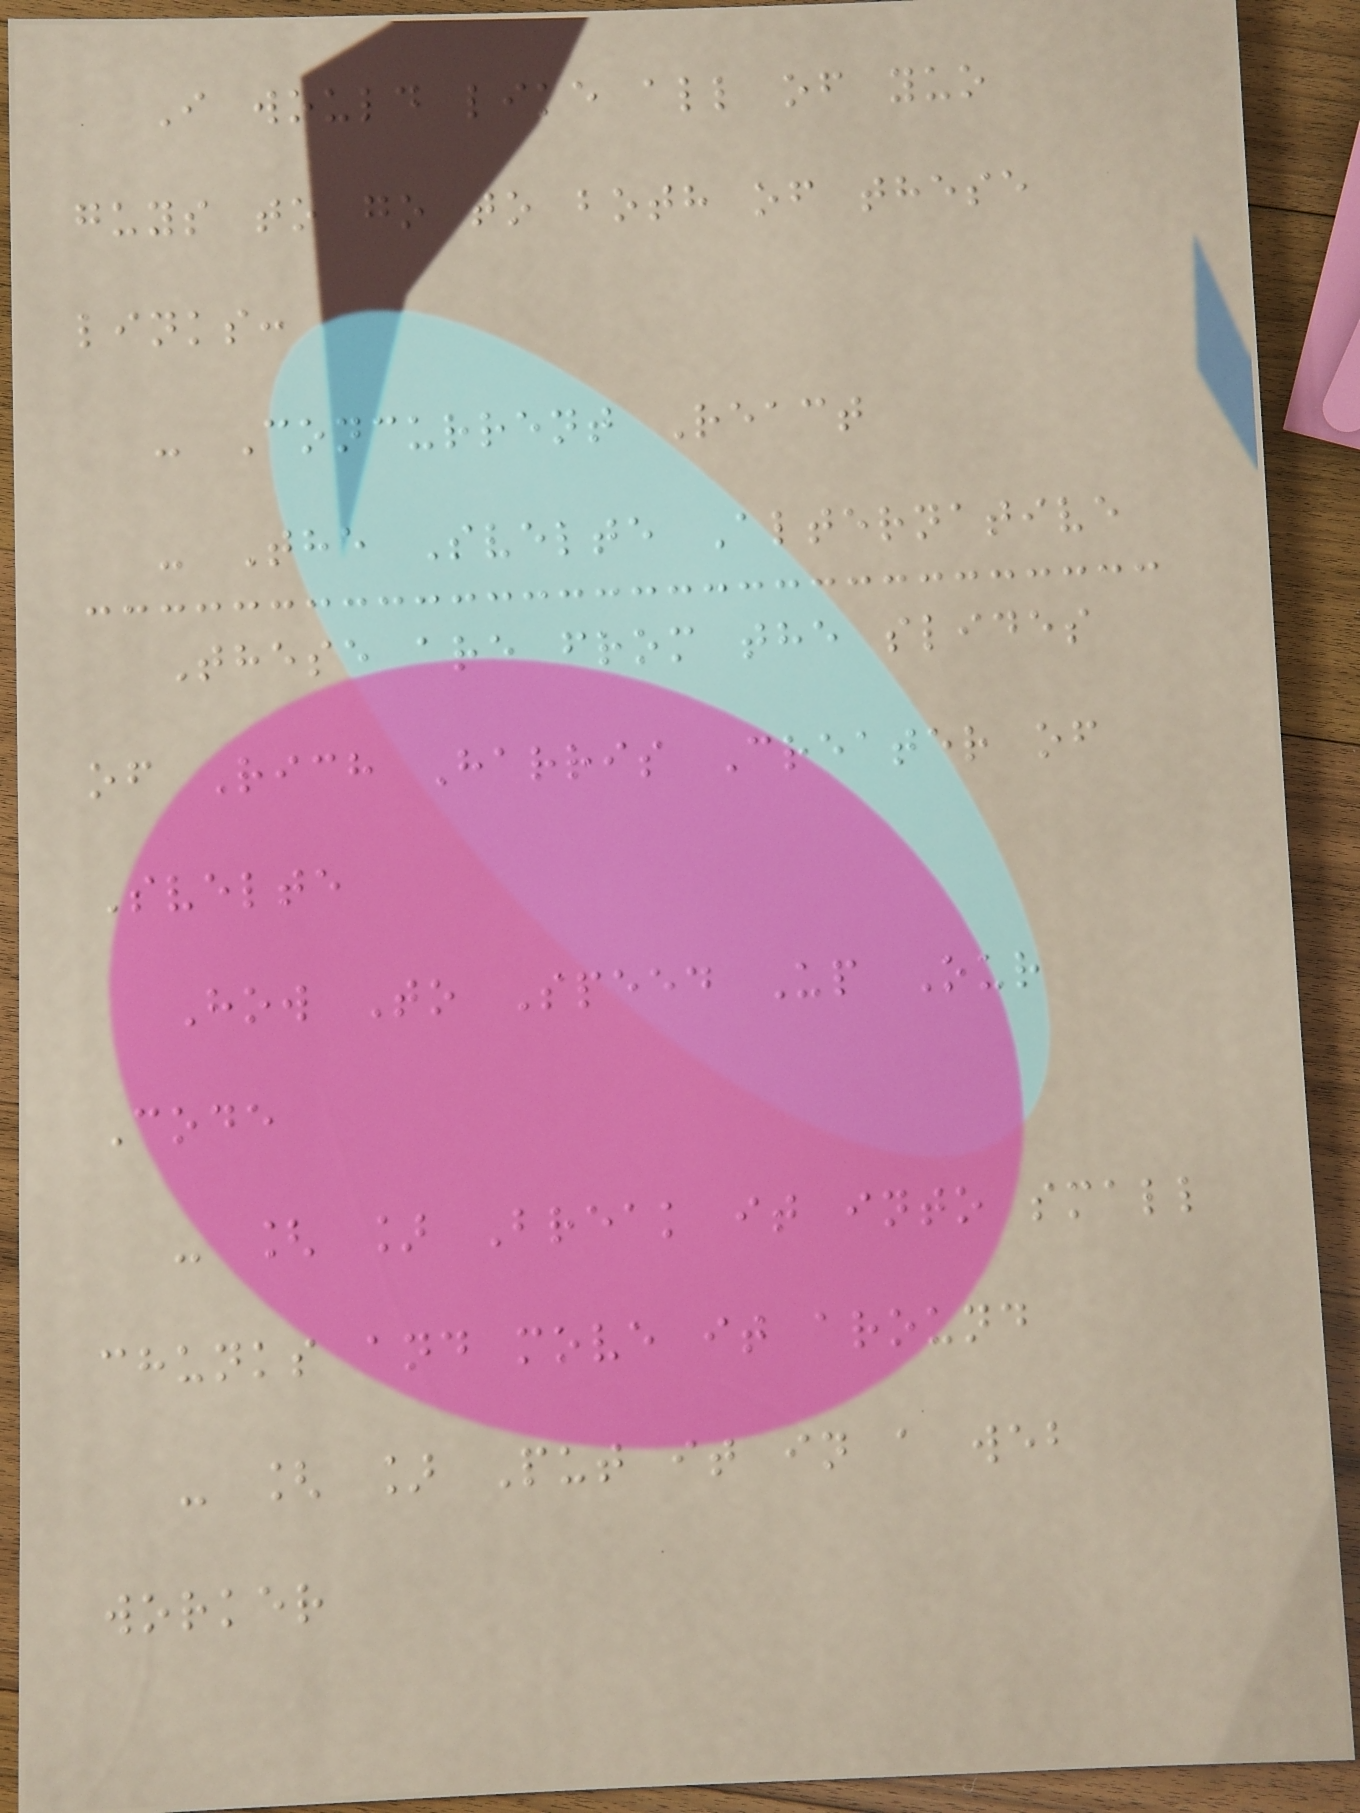I would like all of yuo
guys to go to both of these
links:
- Concurrent React
- The Svelte Alternative
These are from the slides
of Rich Harris Creater of
Svelte
How To Speed Up Our
Code
- [ ] Break it into small
chunks and move it around
- [ ] Put it in a web
worker
